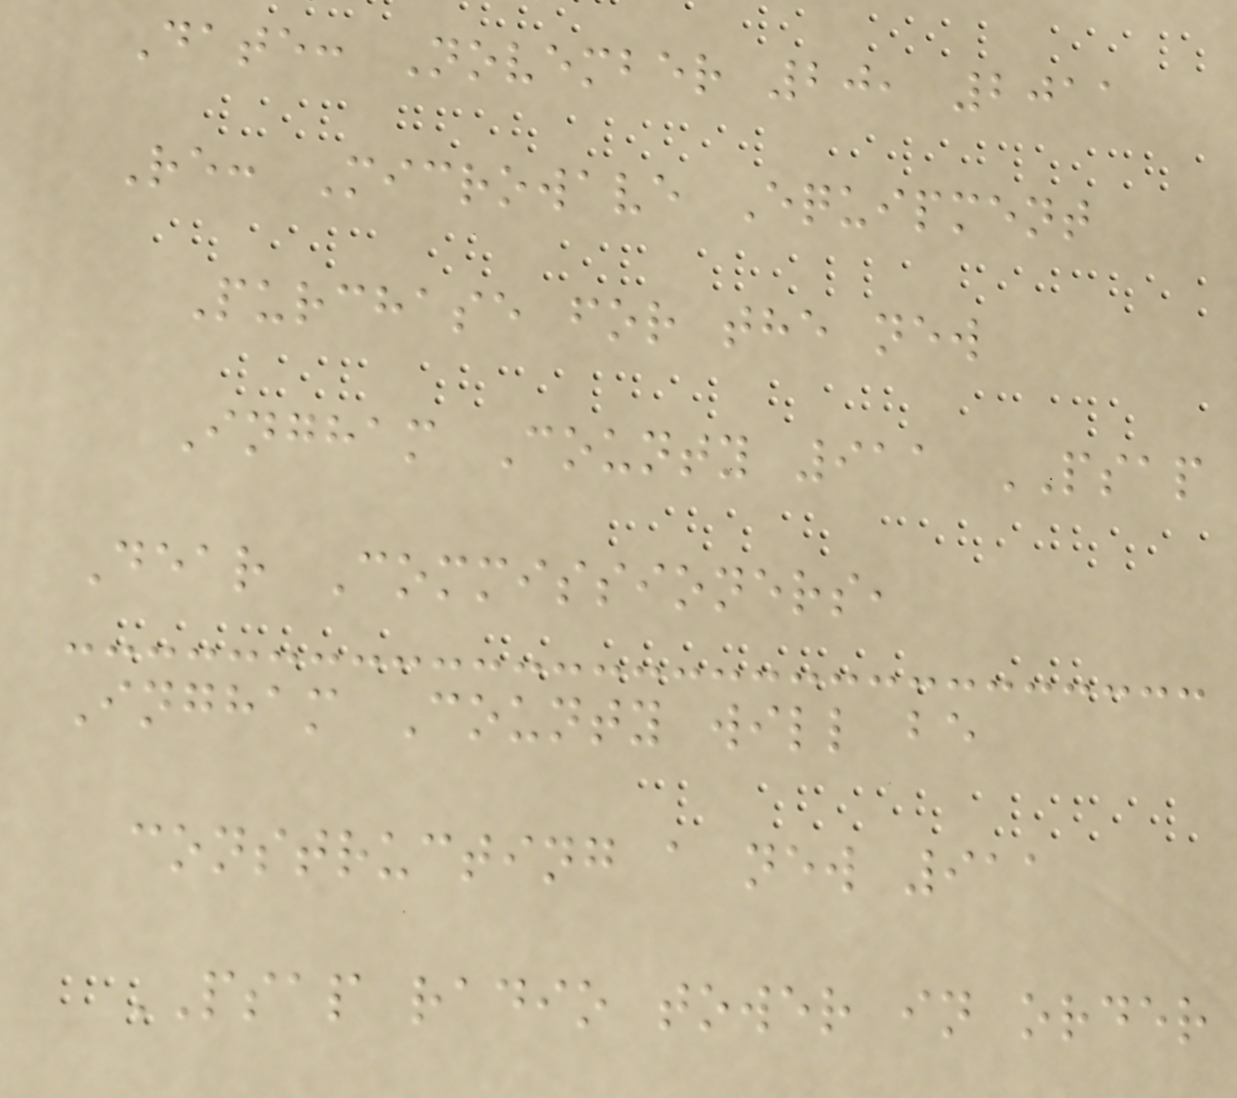Date: November 20, 2011
Re: Microwave Equipment
Purchase for the new
Ingham County 911 PSAP
Dear Commissioners,
Ingham County will be
constructing a new 911
PSAP radio tower in order
